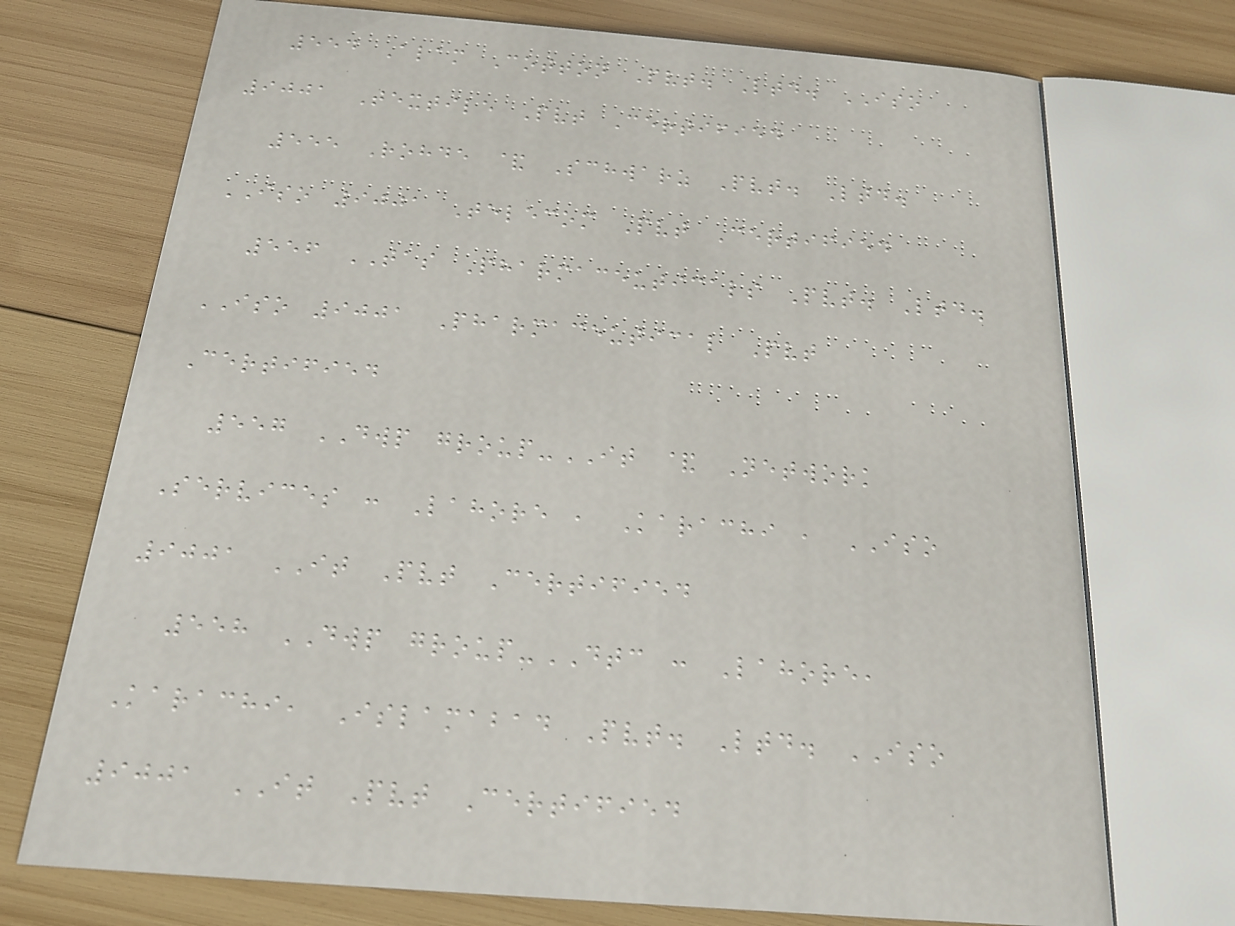554 Alam Cotton Pvt. Ltd. ISO
9001 Textile Pvt Certified
555 Rohde & Schwarz Pvt. Ltd.
ISO 9001 Telecom Pvt Certified
556 TAS Pharmaceuticals Pvt. Ltd.
ISO 9001 Pharmaceutical Pvt
Certified
557 DWP group-IT & Network
Services : Lahore , Karachi , ISO
9001 IT Pvt Certified
558 DWP group-DTC : Lahore,
Karachi, Islamabad Pvt. Ltd. ISO
9001 IT Pvt Certified
